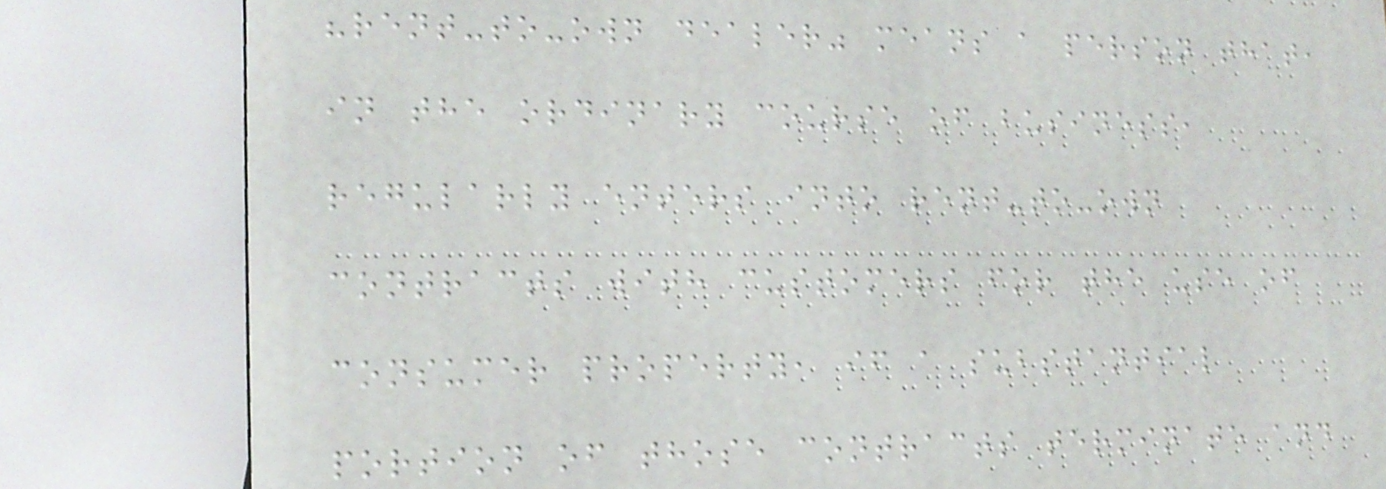"rent-to-own dealer" means a person that,
in the ordinary course of business,
regularly enters into rent-to-own
contracts with customers for the use of
consumer property, if a substantial
portion of those contracts terminate and
